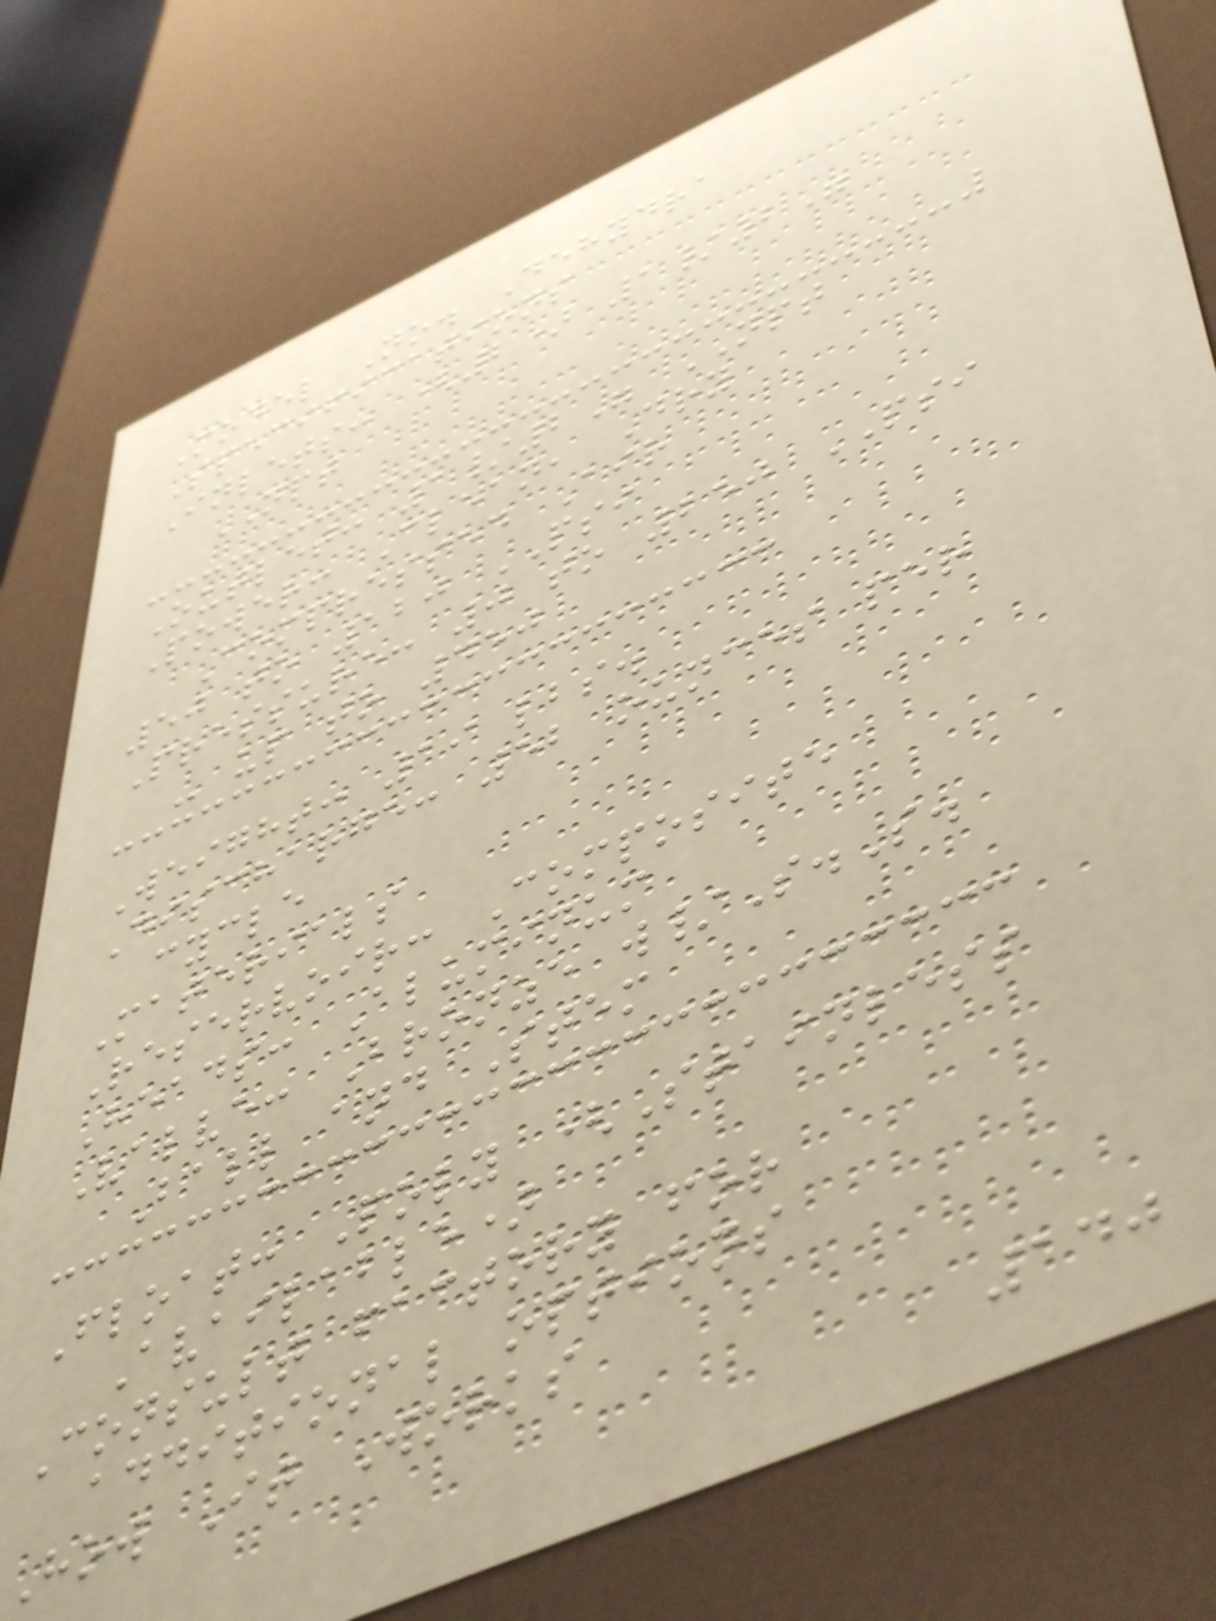Model No. Dehydra
Specifications
Inlets: (2) 1/2"
NPT
Outlet: 1/2" NPT
Power: Clean, Dry
Compressed Air
50 to 120 PSI
Pressure: 0 to 250 PSI
- up to 450
Weight: 19 lbs.
Discharge: 52 ounces per
cycle
Materials
Reservoir: Composite
Heads: Aluminum
Valve: Bronze w/S.S.
Ball and Stem
Float: Poly (Stainless
Available)
Consult factory for
additional options
How It Works
140
